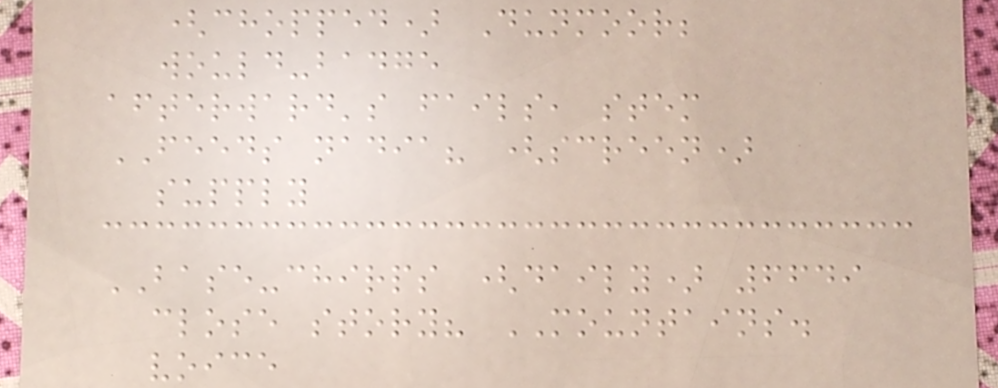(chopped) Dunmoor;
would-badge
afterward's fails, stem
FEEDS nadia? (screen)
supply
BASE-chirps (daily) 6649
close story? MOUNTAINS.
voice
